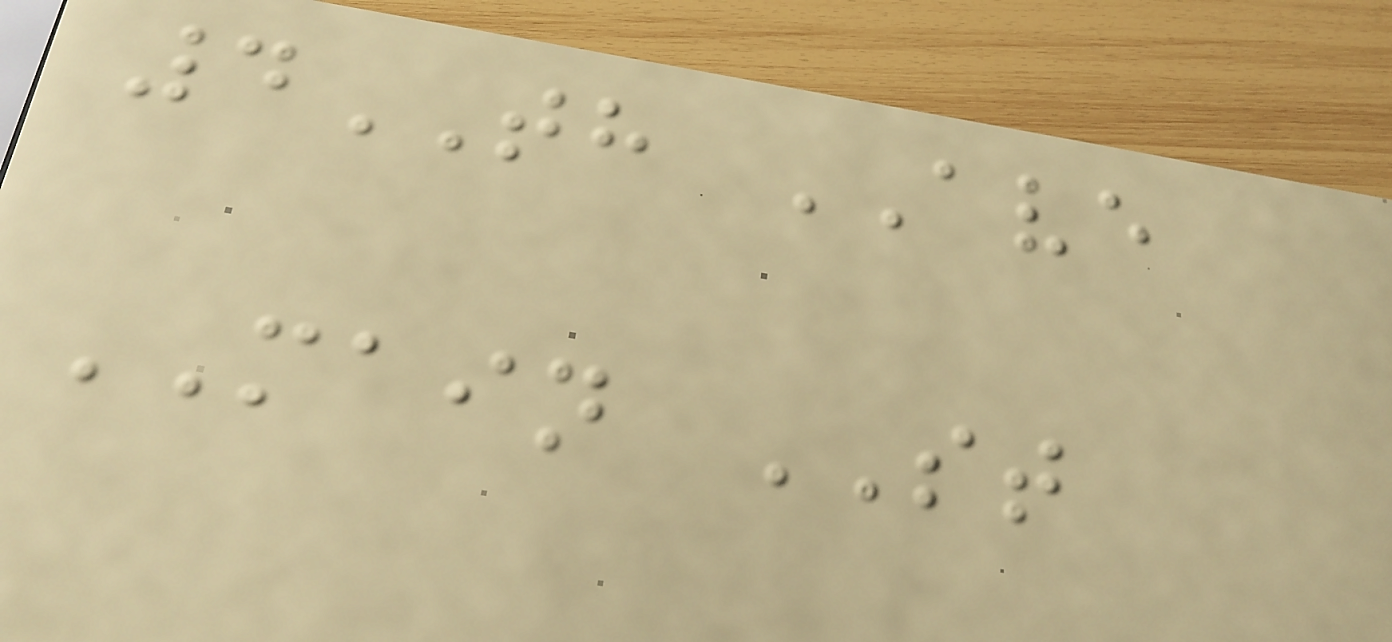4TH AVE
MAIN ST
